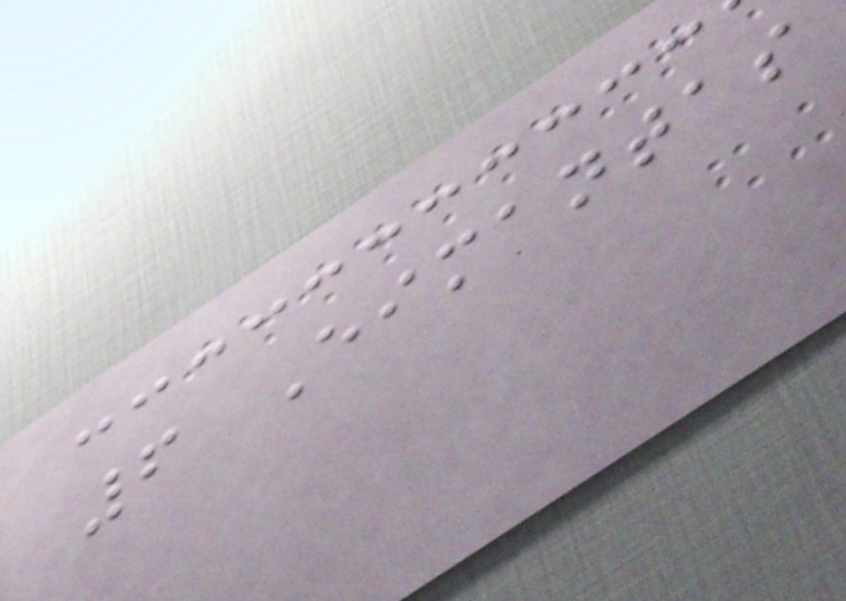6 Eimantas
